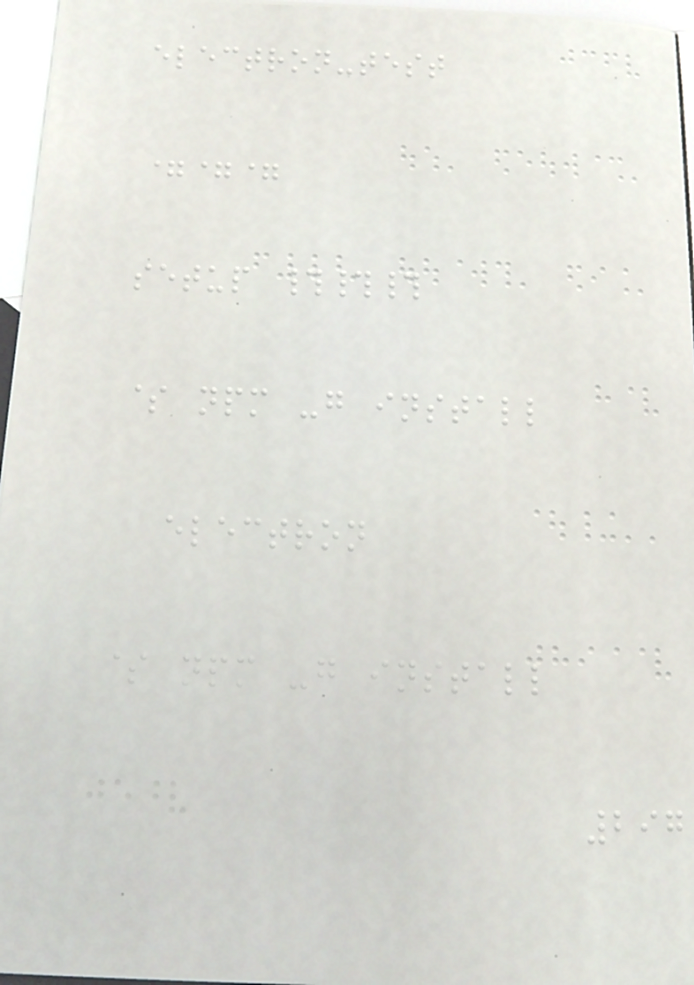electron-test
===
setup ###
$ npm -g install
electron
$ npm -g install
297
